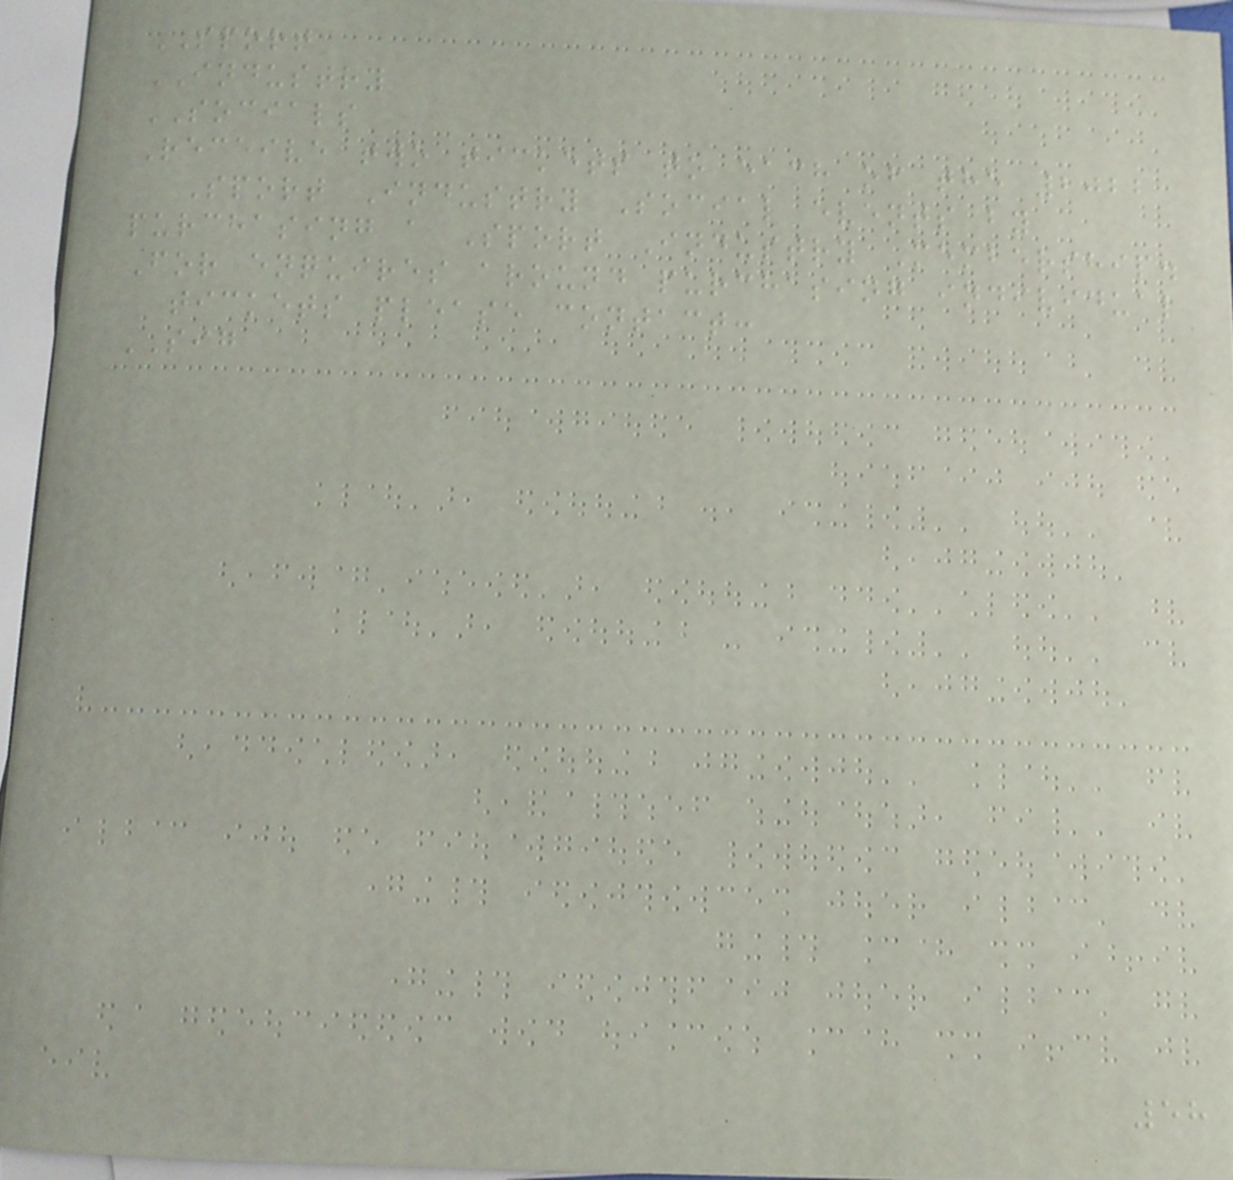SPORT
INDUSTRY
SOCIALS
Receive two tickets to each of the 2022
Sport Industry Social events by
purchasing a Sport Industry Membership.
For enquires around purchasing individual
tickets please contact:
SIG
58
